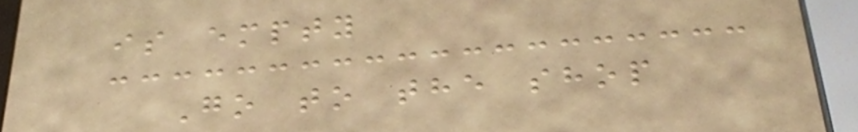is empty
Go to the shop
